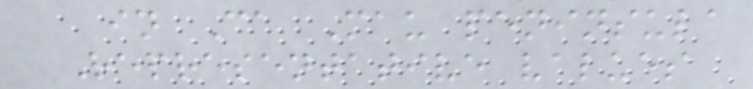in Ca Mau peninsula
Representative values
